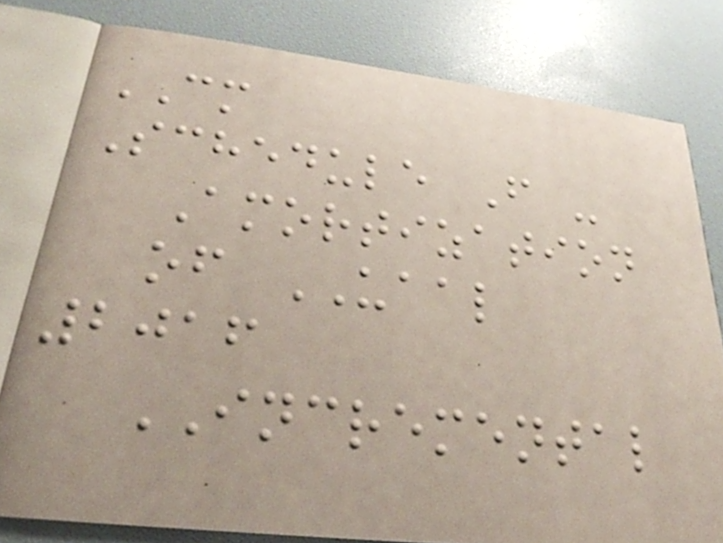CM
Schedule F -
Amortization
of UAAL
2016
INCREMENTAL
